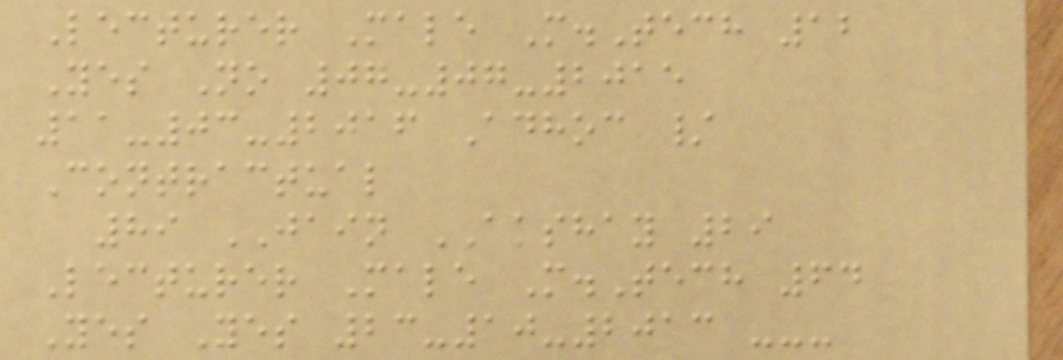Lecturer Male M.Tech 12
Yes No 07-07-2015
11-03-2016 Adhoc /
Contractual
89 JAIN AKSHAY 29
Lecturer Male M.Tech 64
Yes Yes 23-10-2013 ---
